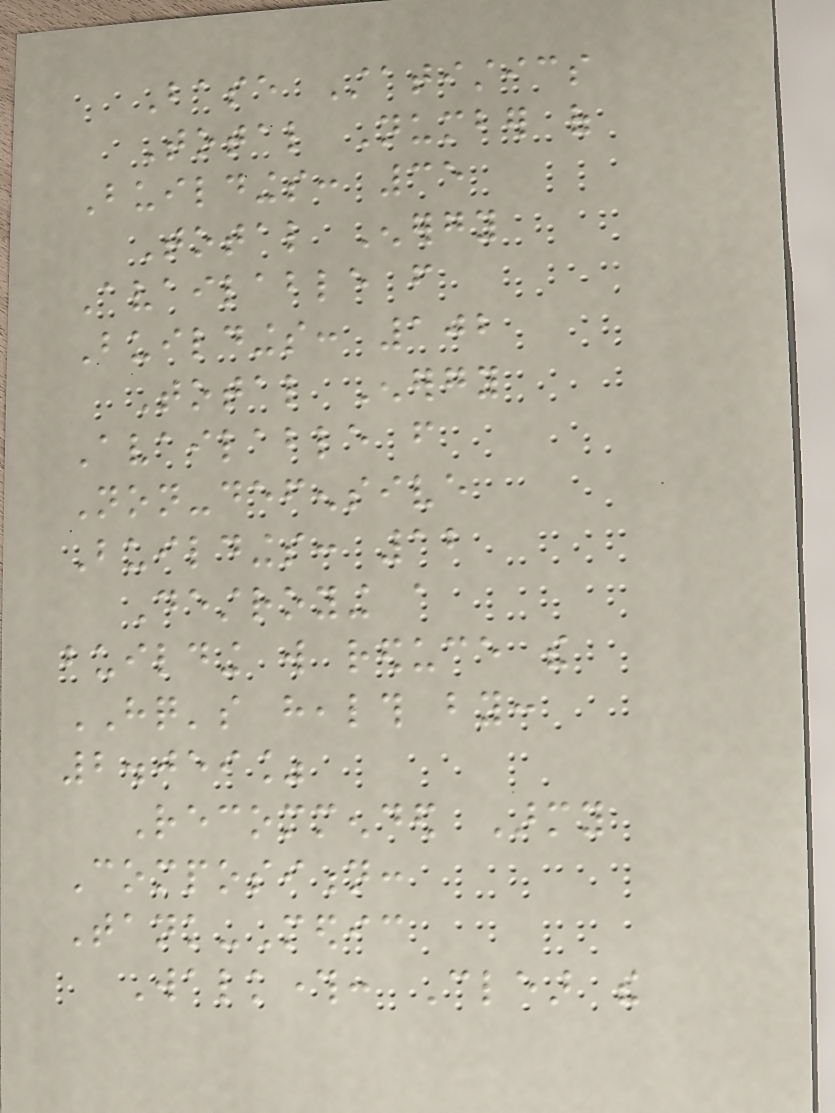Base Statistics
Total Number of
Buildings: 35
Total Energy
Available from
Buildings: 102
Total Energy
Available from
Non-defensive
Buildings: 12
Destroying a
building will reduce the
HQ's health by:
2.059%
Recommended Army
Composition:
Tank-Medic
Walkthrough: Clear the
